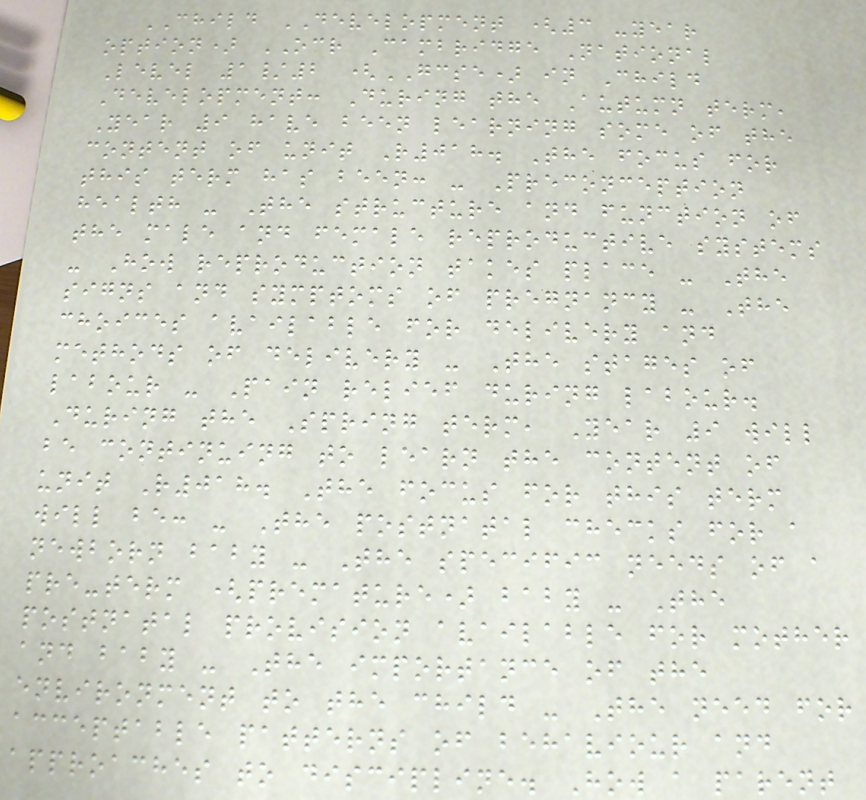CHILD DEVELOPMENT (3 -year
option) OCR Cambridge National
Level 1/2 (GCSE) in Child
Development: During the Autumn term,
Year 9 have been learning some of the
content of unit R018. The focus for
this term has been: - Preconception
health - The structure and function of
the male and female reproductive systems
- How reproduction takes place - The
signs and symptoms of pregnancy - The
choices available for delivery and
methods of delivery - The stages of
labour - Pain relief during labour.
During the Spring term, Year 9 will
be continuing to learn the content of
unit R018. The focus for this term
will be: - The postnatal checks for a
newborn baby - The specific needs of a
pre-term (premature) baby - The
postnatal provision available for mother
and baby - The importance of the
environment to the child - The need for
acceptable patterns of behaviour and
approaches to discipline. How a parent
